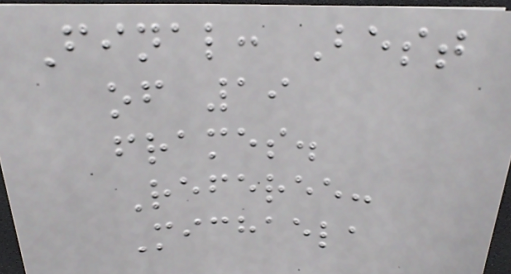Final: Best
of 19
frames.
Referee:
Michaela
